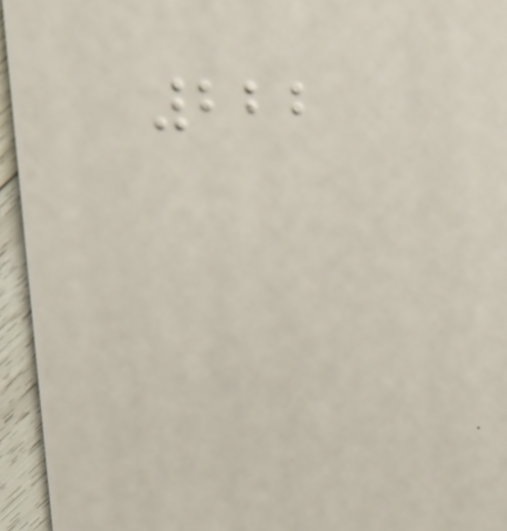222
